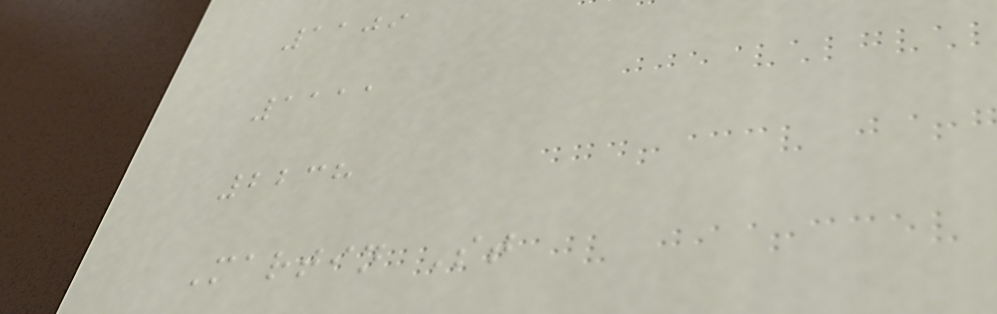1109
1111
2238
Martin St
